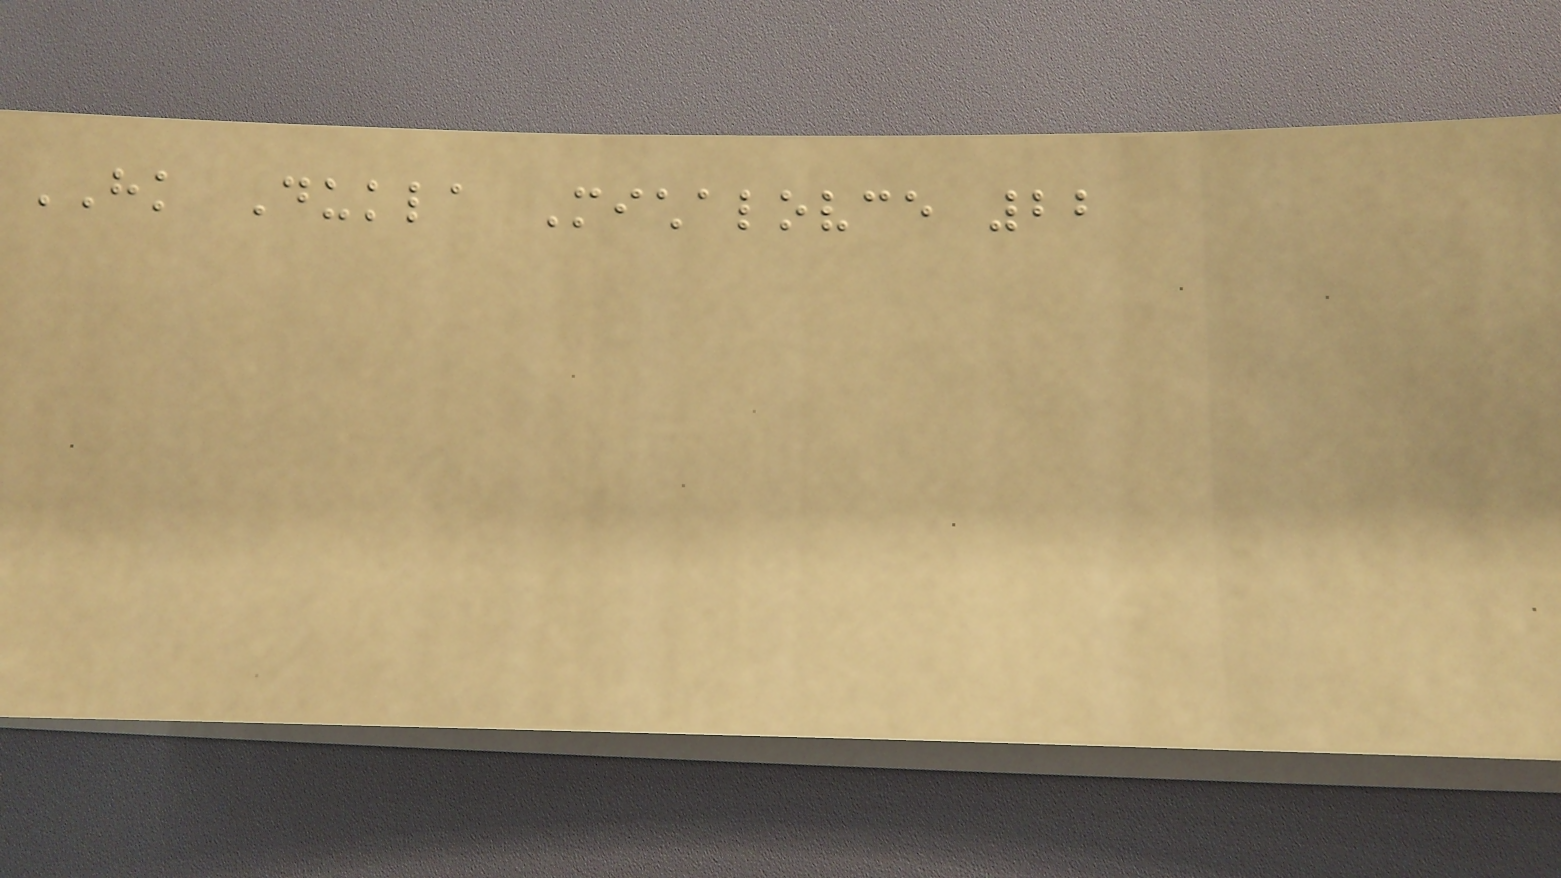HK Dukla Michalovce 22
